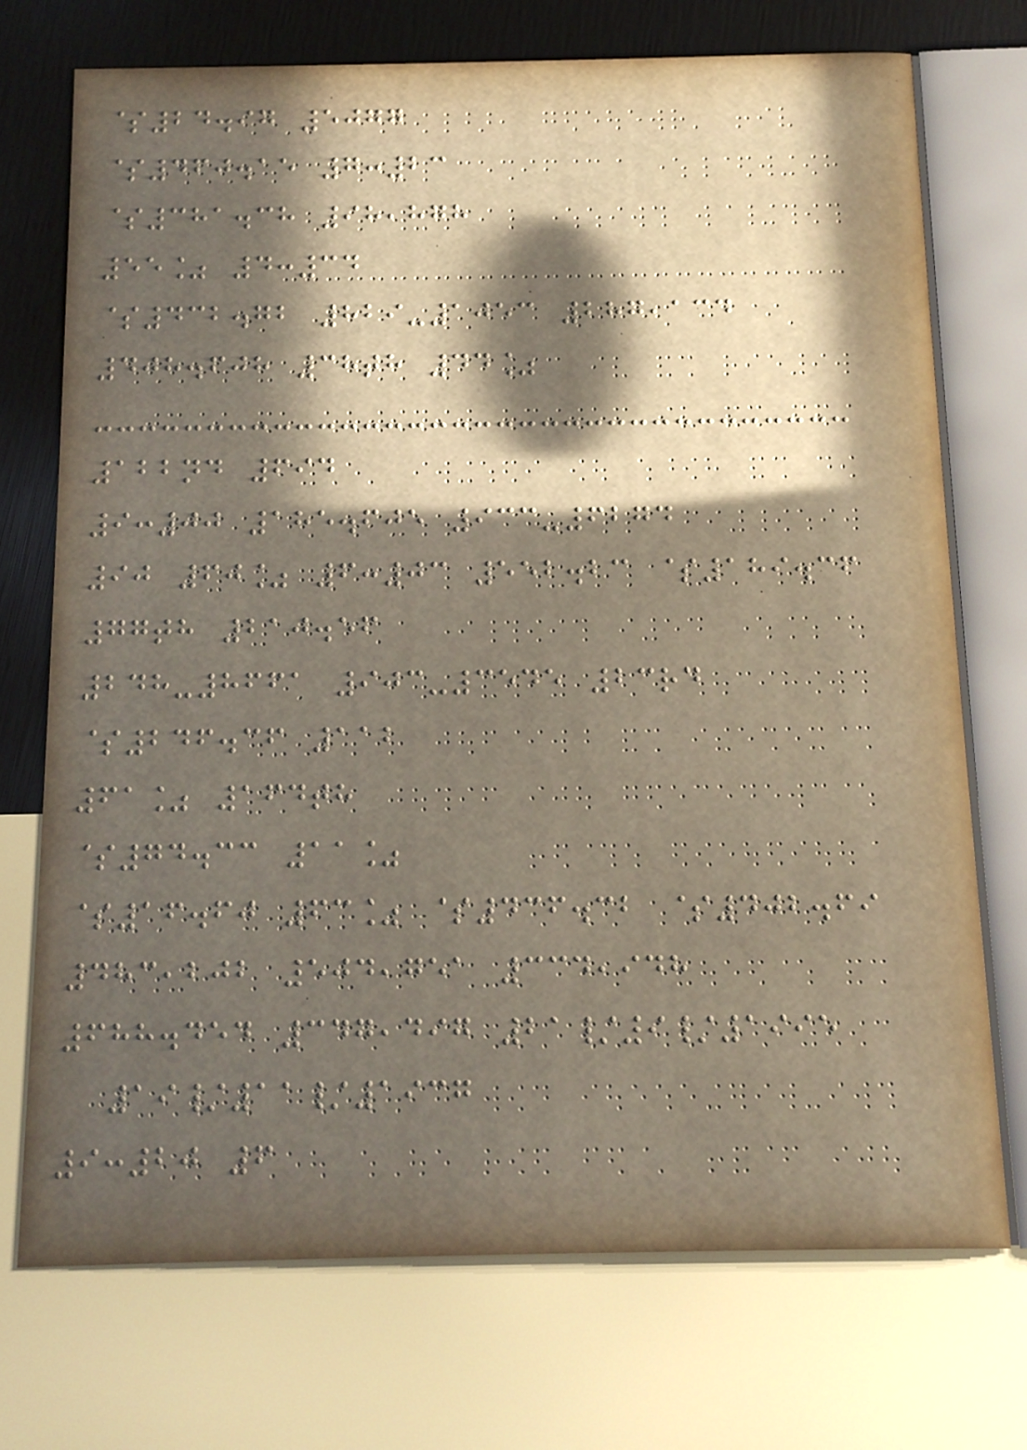$24.97 5077
$460.15 7:23
$381.38 98,878
55% 4:34
$432.72 829-1053 287,134
408.608 38th 44%
122nd 694
9:00 185.605 933-6274
90 60% 6:03 552.23 $189.36
77th 210.56
248-8661 903-3545 23rd
$246.36 112
61% 164th
$74.33 11%
$16.60 63% $436.32 $402.69
483,202 504,751 334,948
688.454 347,497 21/9/1995
19/11/1937
9:20 6
